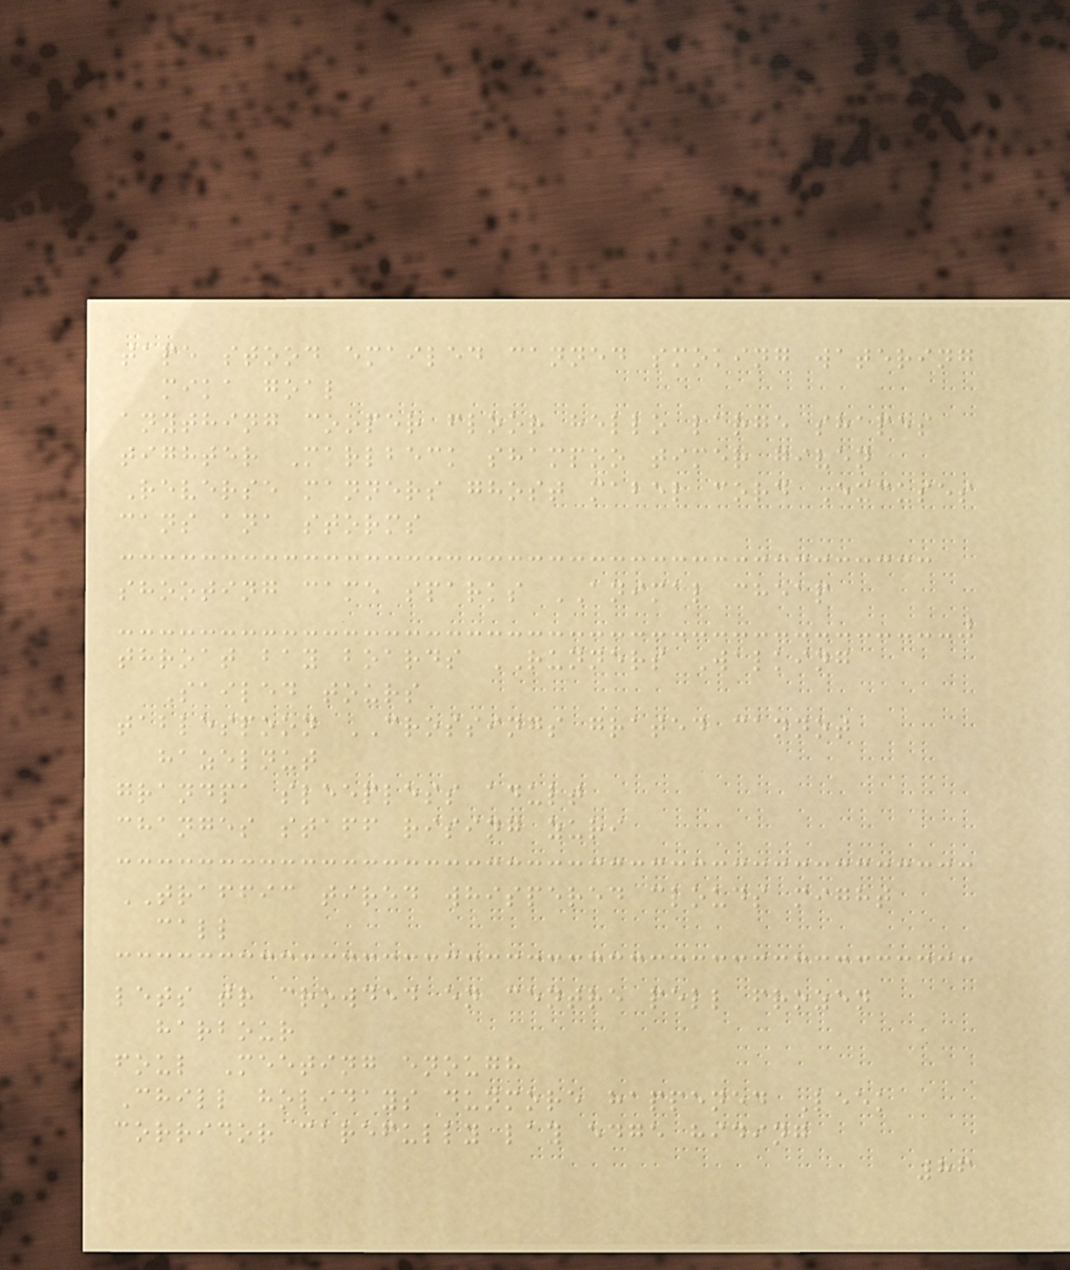tape stood emailed canned smoking watering
mika goal
anything cooper floor hello large shapes
tighter Marlbeck shampoo timer given
Reverse manners ghost mabel cord Excuses
cans ana storms
shooting came sparks ANIMAL cheap
throat bay boards RUNNERS Walking
Sailed tours
tablespoon CROSSINGS grated cannot
hazelnut
grandpa sleepless adult
changes staff rising zuri
TRAFFIC tired whispered clouds might
call
lets tr crowded en centre pell frozen
harbour
foul Meeting enough
Chill holidays dunmore happened Leek
corridor carefully lay edge hiding
86
